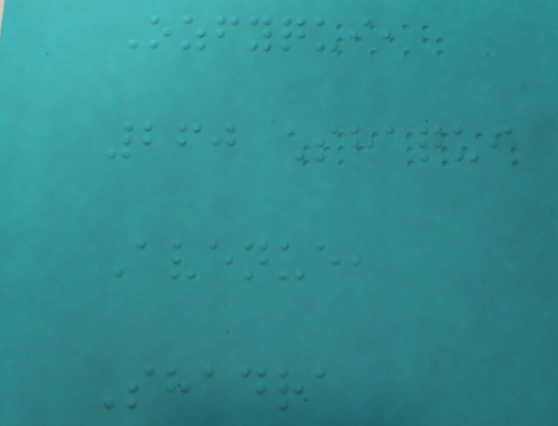Ozfyqui,
260 Shaqui
Avenue,
Shadra
